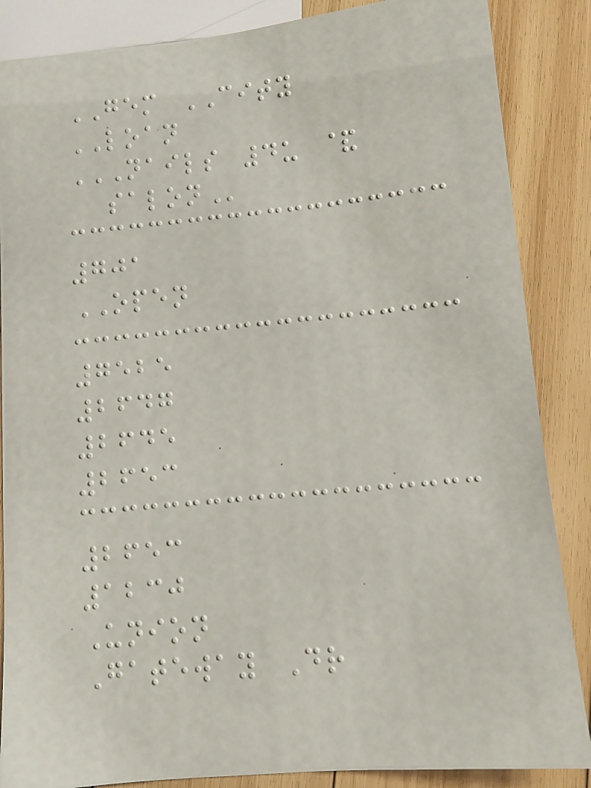GEM CITY
LOAN
NAILS 4U &
SALON
701
OPEN
7525
2647
2645
2653
2653
1230
Union
Gateway Dr
